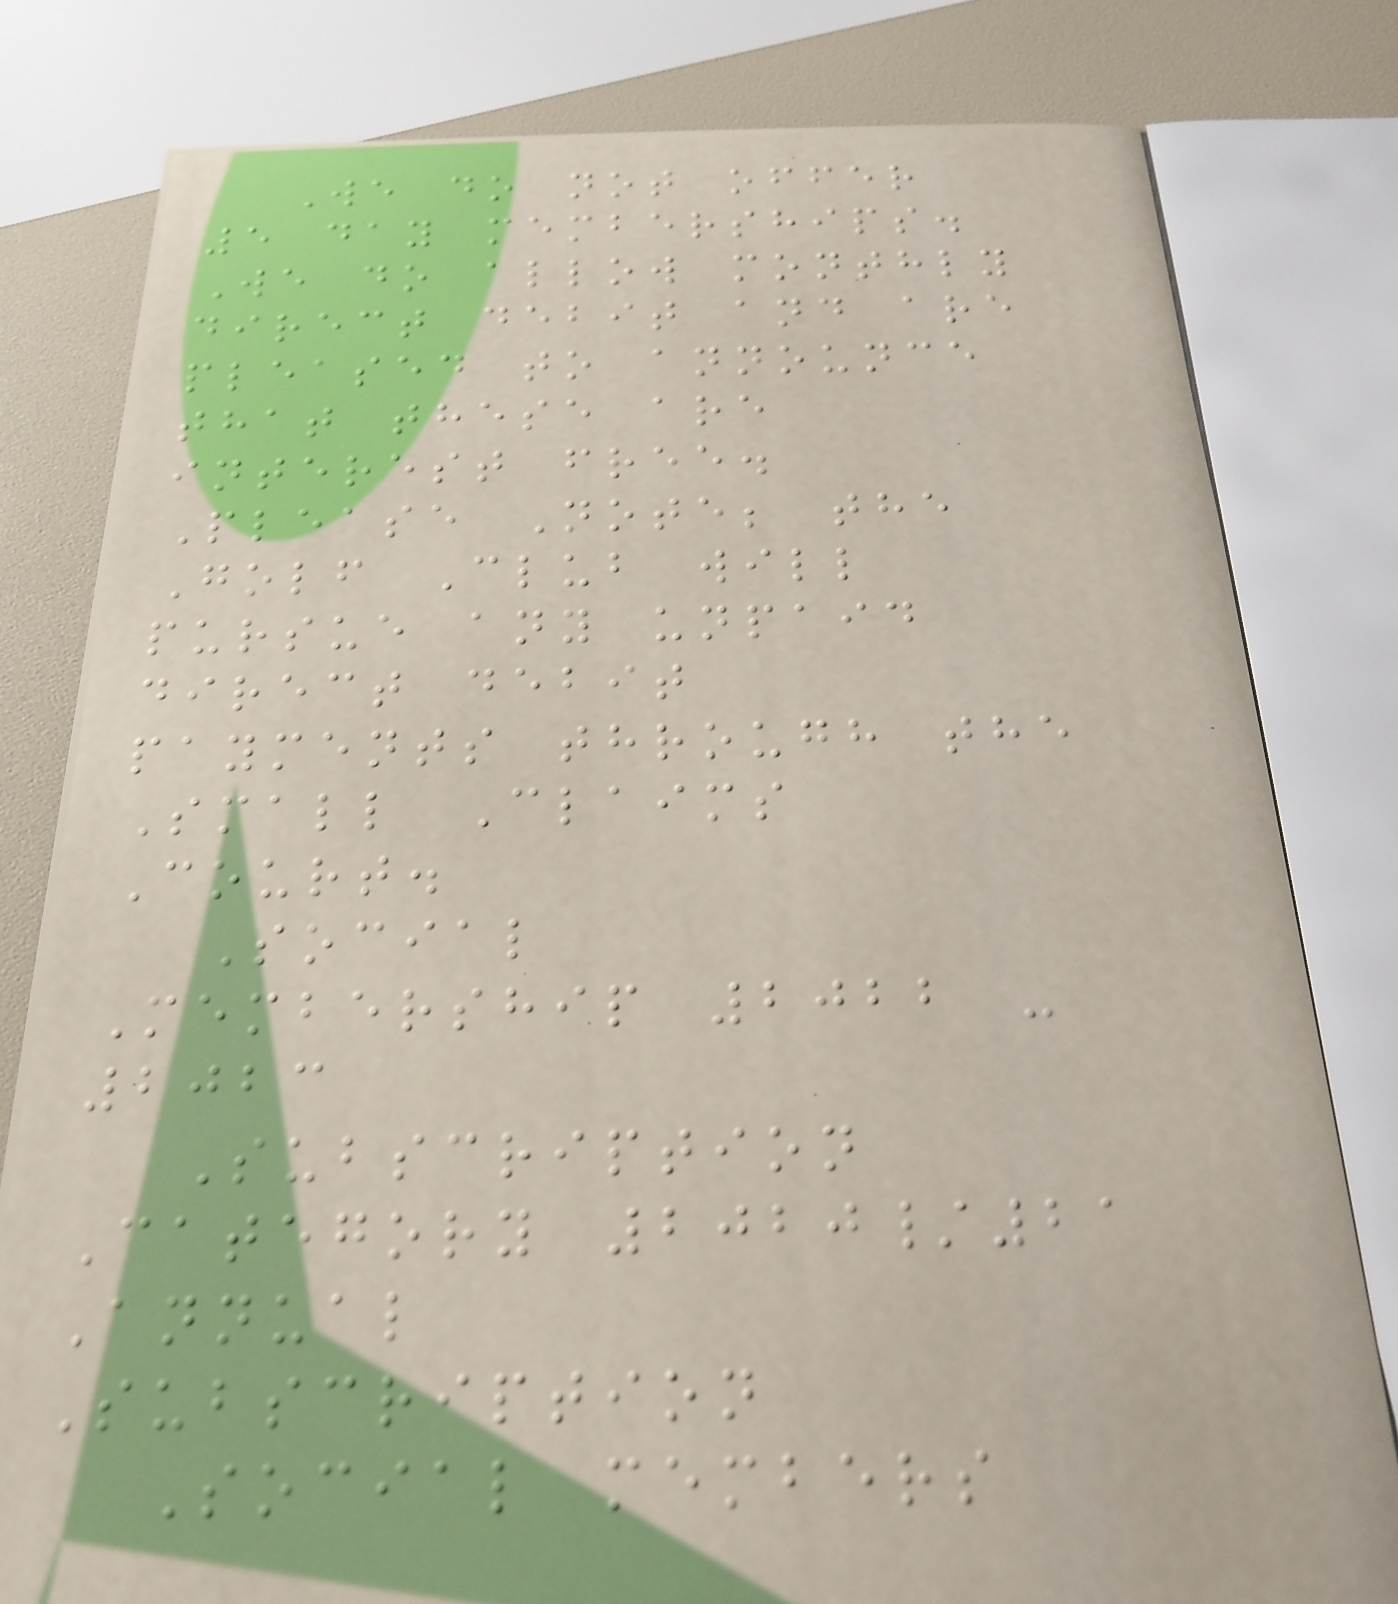We do not offer
5 day memberships.
We do allow monthly
direct debit and are
pleased to announce
that these are
interest free.
Please Note; the
Golf Club will
pursue any unpaid
direct debit
payments through the
Small Claims
Court.
Social
Membership 2022 -
2023
Subscription
Category 2020/21
Annual
Subscription
Social members
